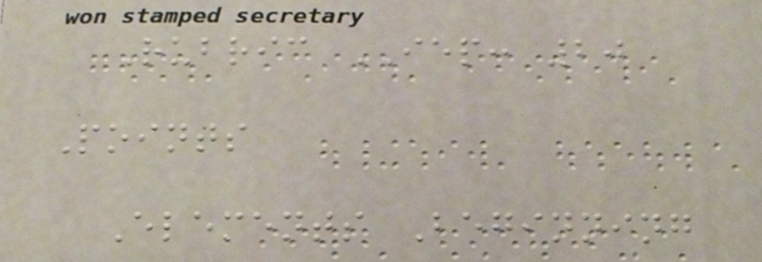Rubric IEP: 20
Points
Elements Beginning
